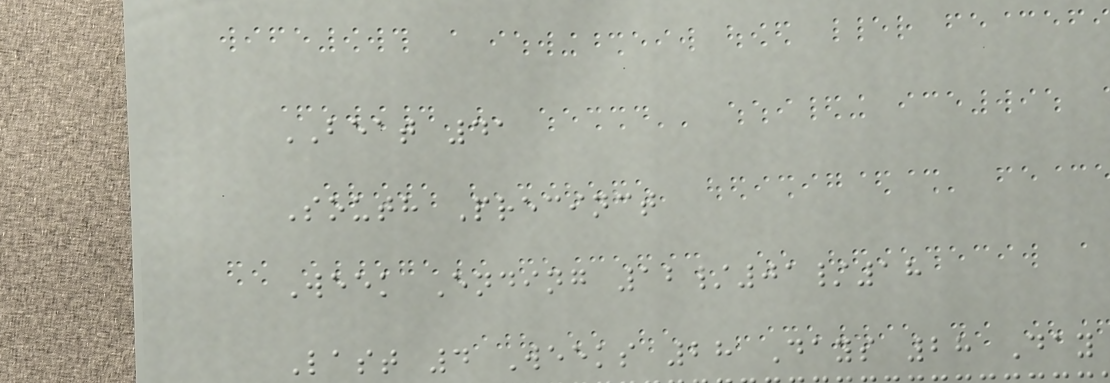BEAT 41
South Precinct
Week Ending 12/01/18
Last 4 Weeks 28 Days 28 Day
